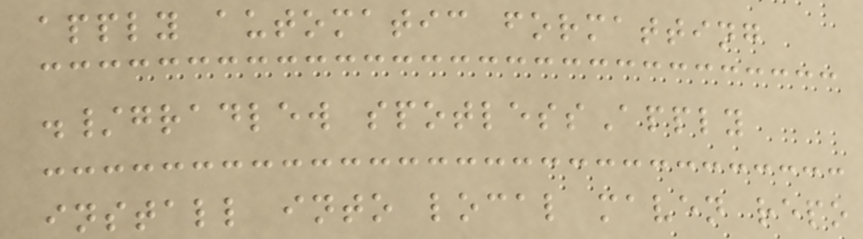apply automatic formatting
./gradlew spotlessApply
install into local maven repo
